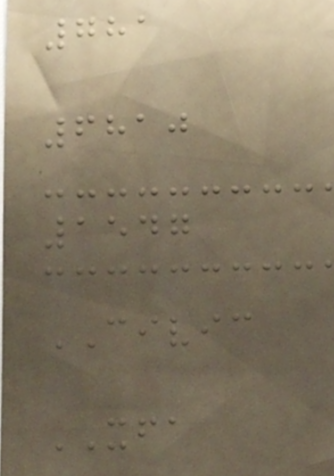781
6810
1547
CIVIC
XFA
